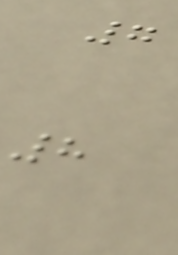7
8
